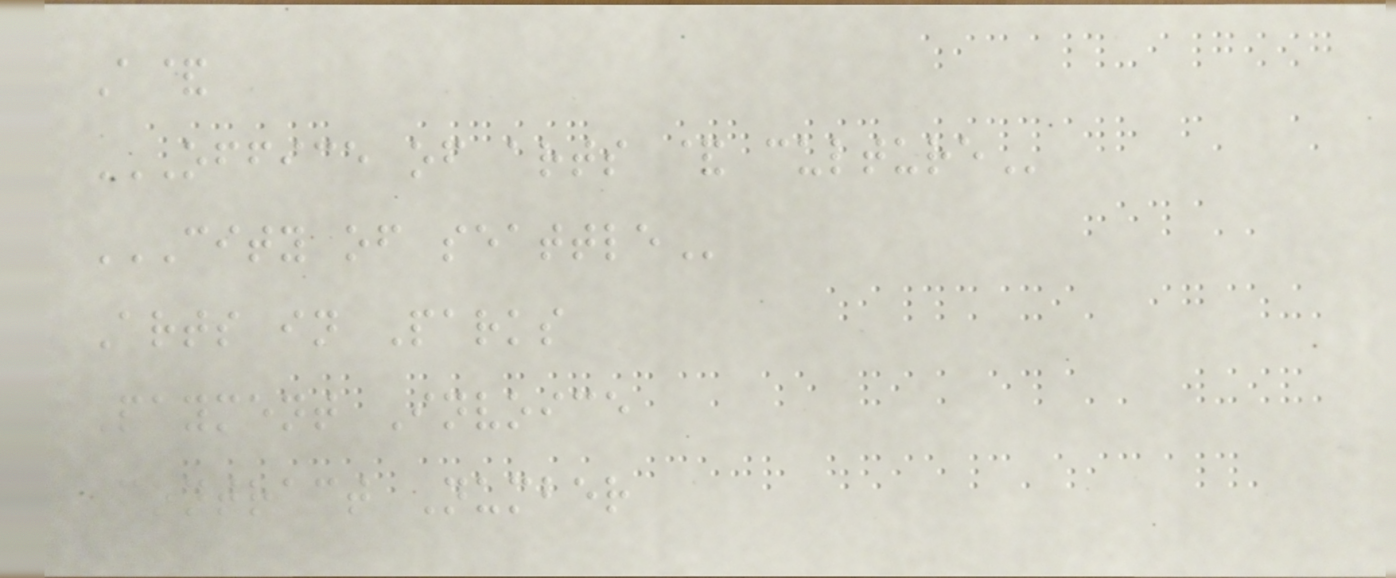A&
OFFICE OF ARTS & CULTURE
CITY OF SEATTLE
Arts in Parks
Payment Invoice
Contract Number
